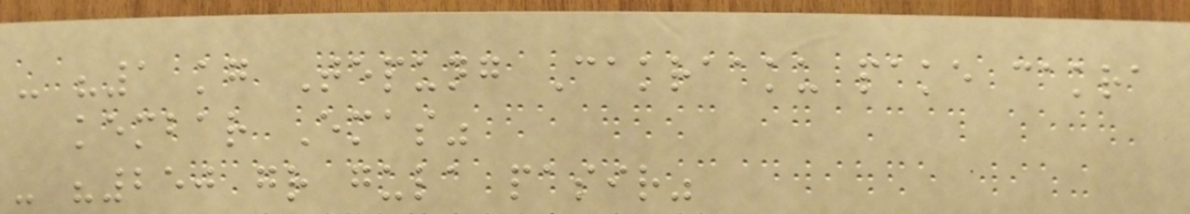- "1 kg Tepung Cakraaku pake cakra
kembar Emas"
- "250 gr gula pasir"
